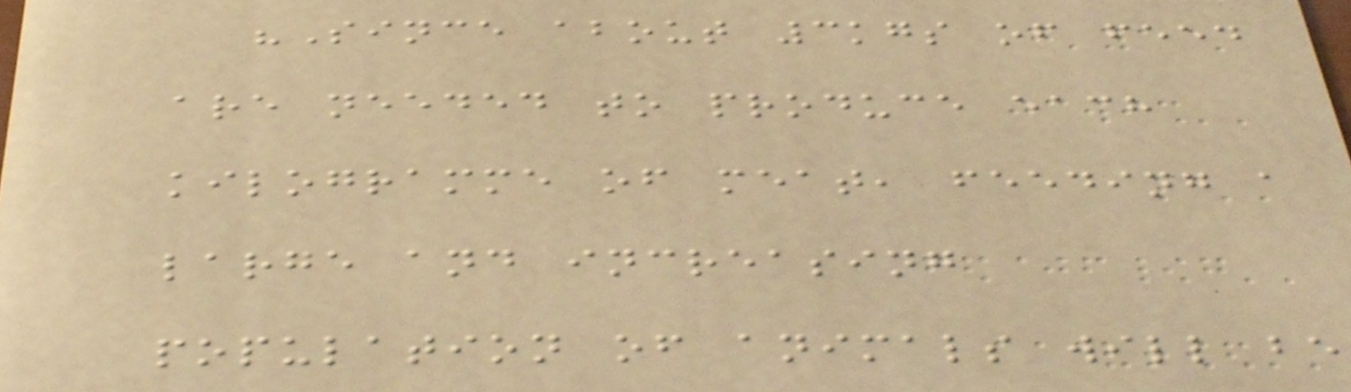"Since about 3kgs of feed
are needed to produce each
kilogramme of meat, feeding a
large and increasing
population of animals will be
